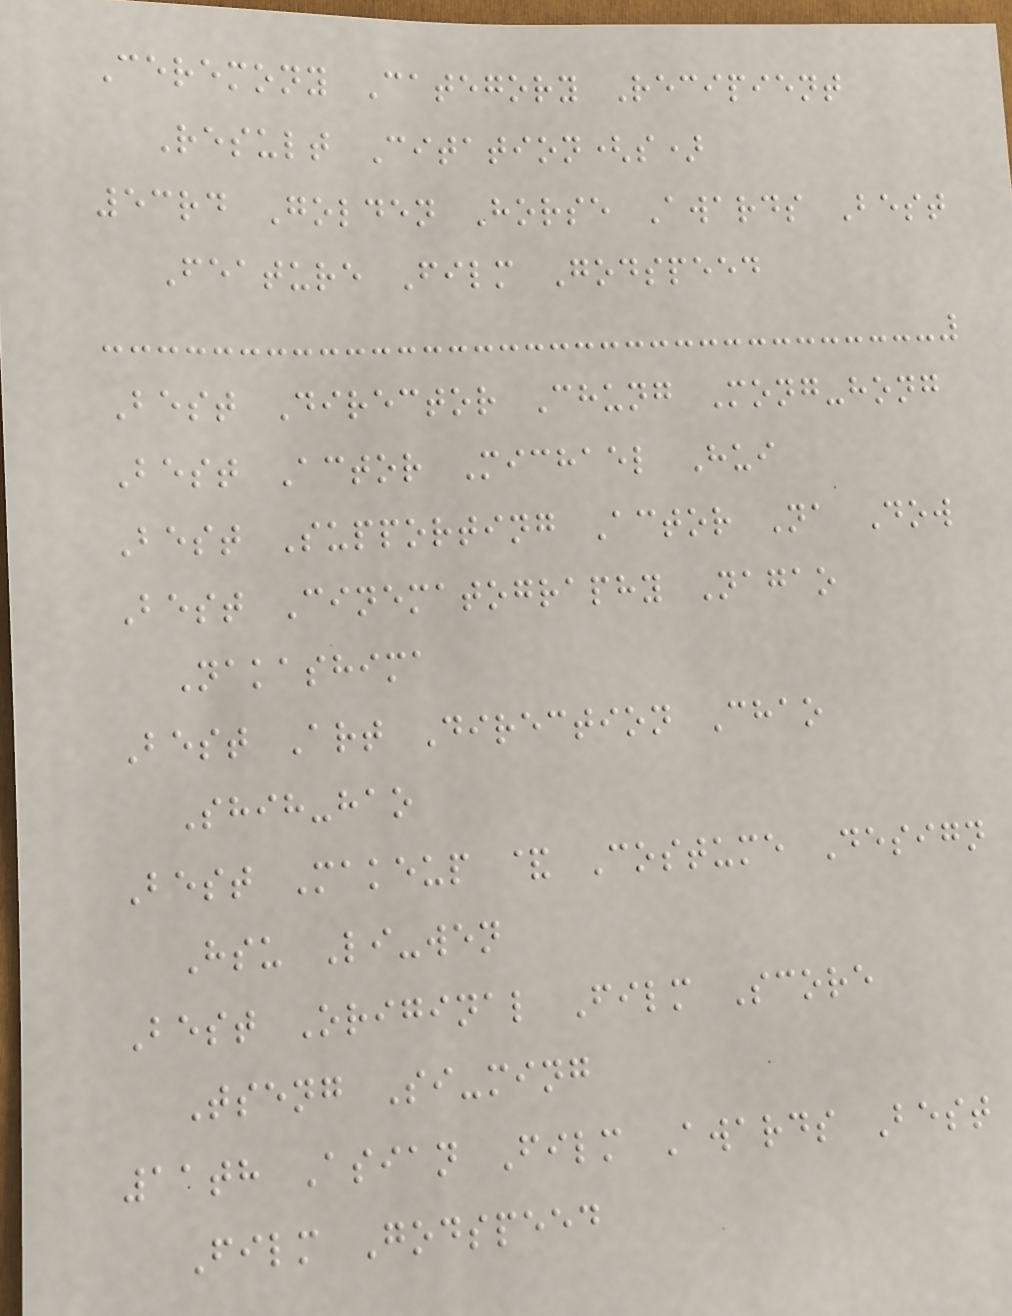Ceremony Category Recipient
Result Citation(s)
53rd Golden Horse Awards Best
Feature Film Godspeed
Best Director Chung Mong-hong
Best Actor Michael Hui
Best Supporting Actor Na Dow
Best Cinematography Nagao
Nakashima
Best Art Direction Chao
Shih-hao
Best Makeup & Costume Design
Hsu Li-wen
Best Original Film Score
Tseng Si-ming
11th Asian Film Awards Best
Film Godspeed
